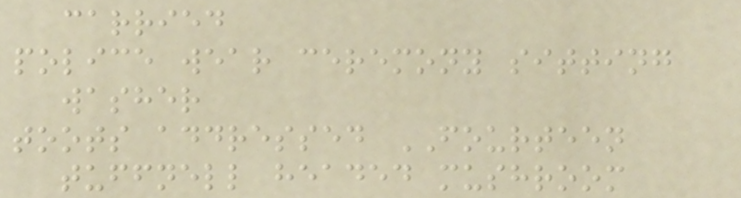carried
police wear ceremony sitting
washer
toots addressed FOURTEEN
tuffnell headed mushroom
